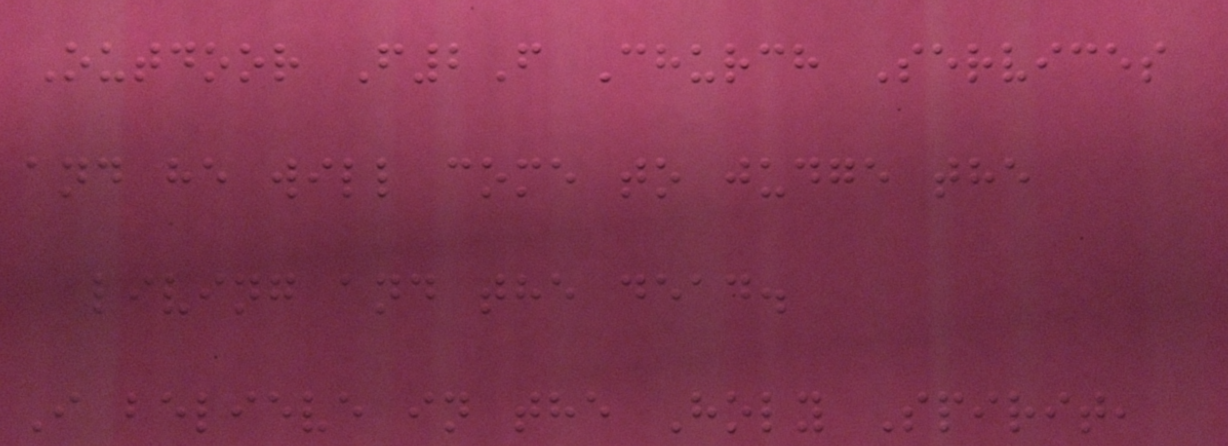Outdoor F2F Church Services
and he will come to judge the
living and the dead.
I believe in the Holy Spirit,
